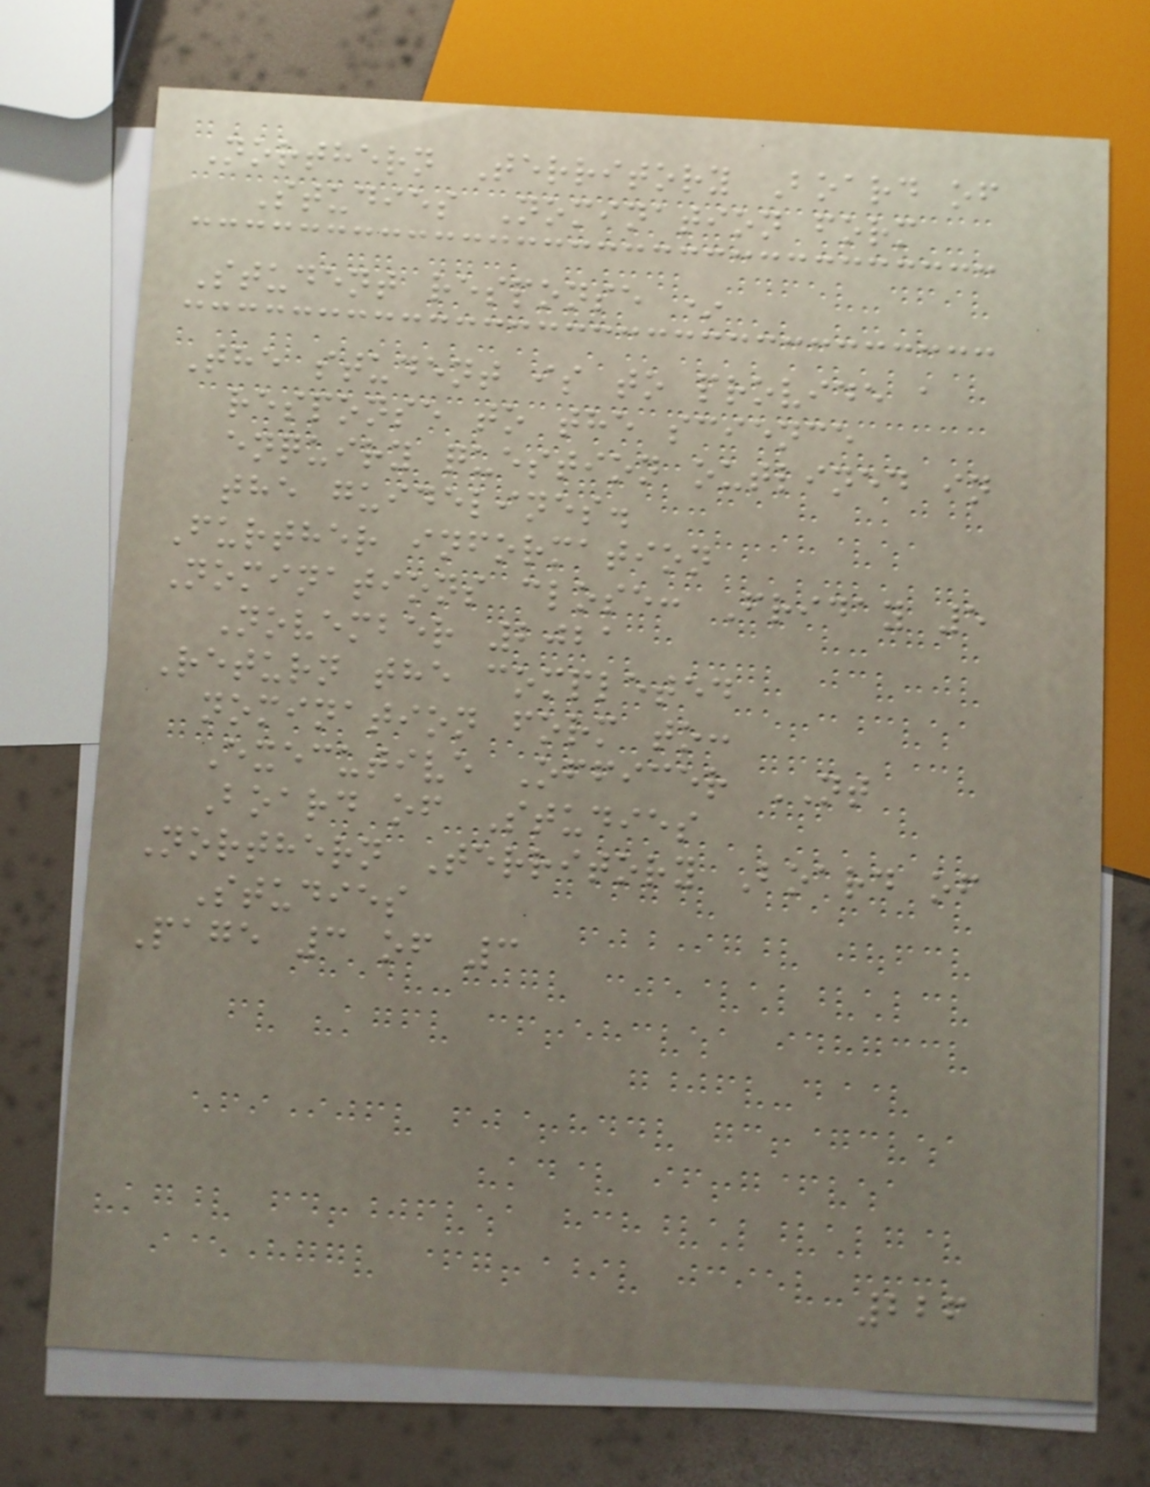Northern Territory Board of
Studies Nomination form
Student response *
The student is to provide a
response to the science
enquiry question outlined in
the guidelines.
Further information
Nominations close: Friday 5
November 2021
Return the completed
nomination form to:
Executive Officer NT
Board of Studies
Northern Territory Board of
Studies
Page 3 of 3
226
